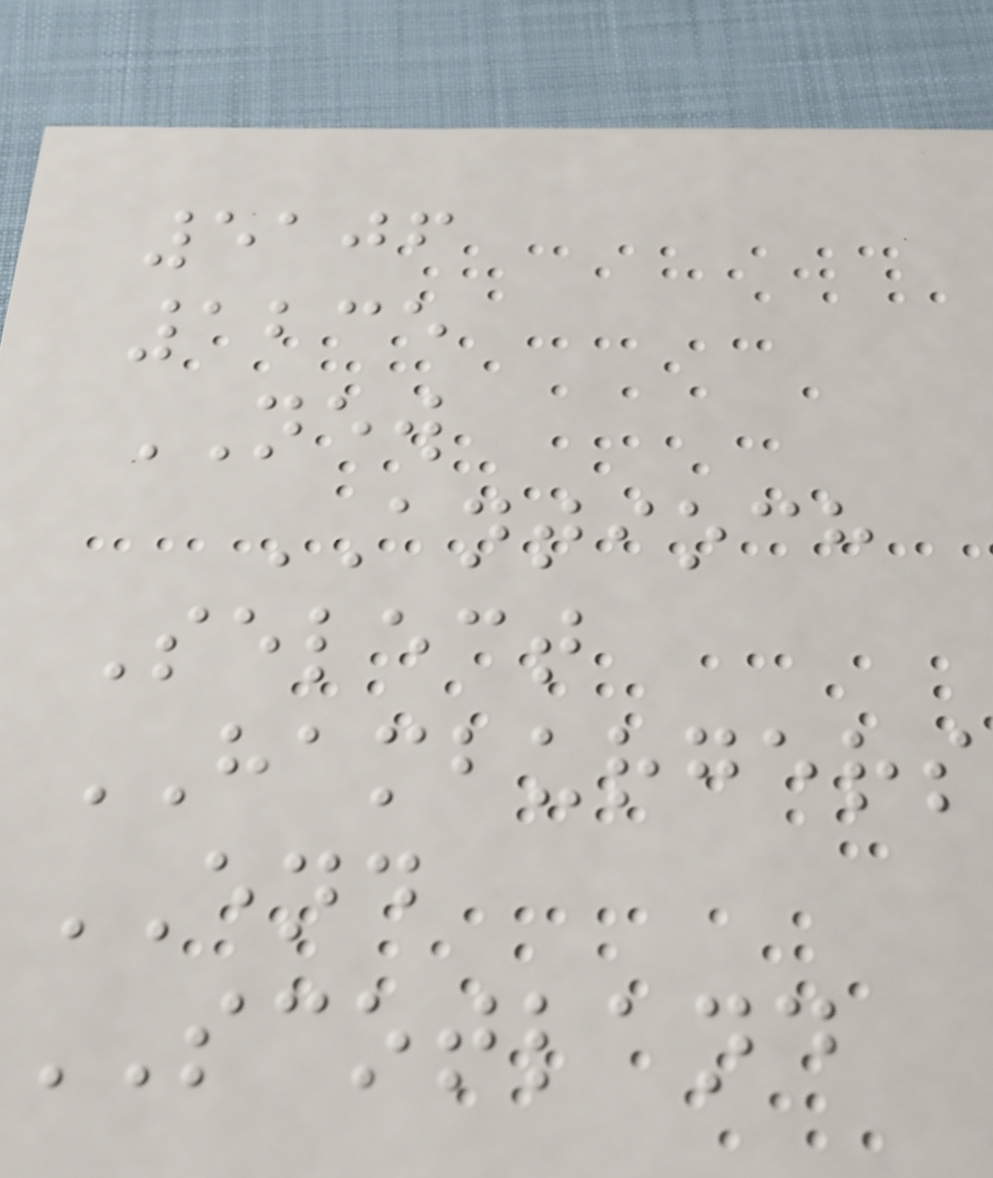5106
1235
NEW
ANTIOCH
Select
HAMBURGERS
END
SCOTLAND
